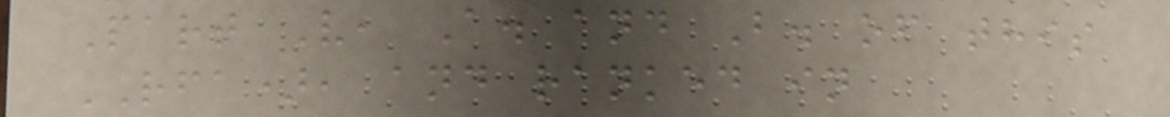Part V, A. and B. of this
RFA), and ranked in
